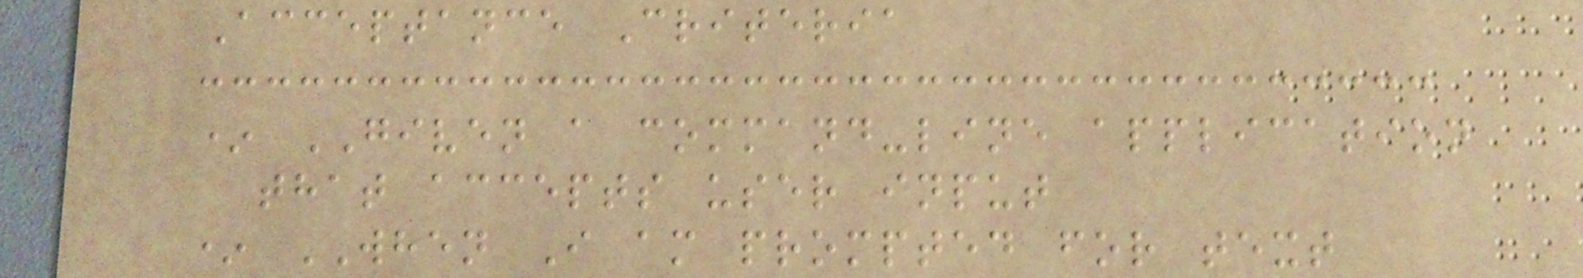Acceptance Criteria
* GIVEN a command-line application
that accepts user input
* WHEN I am prompted for text
